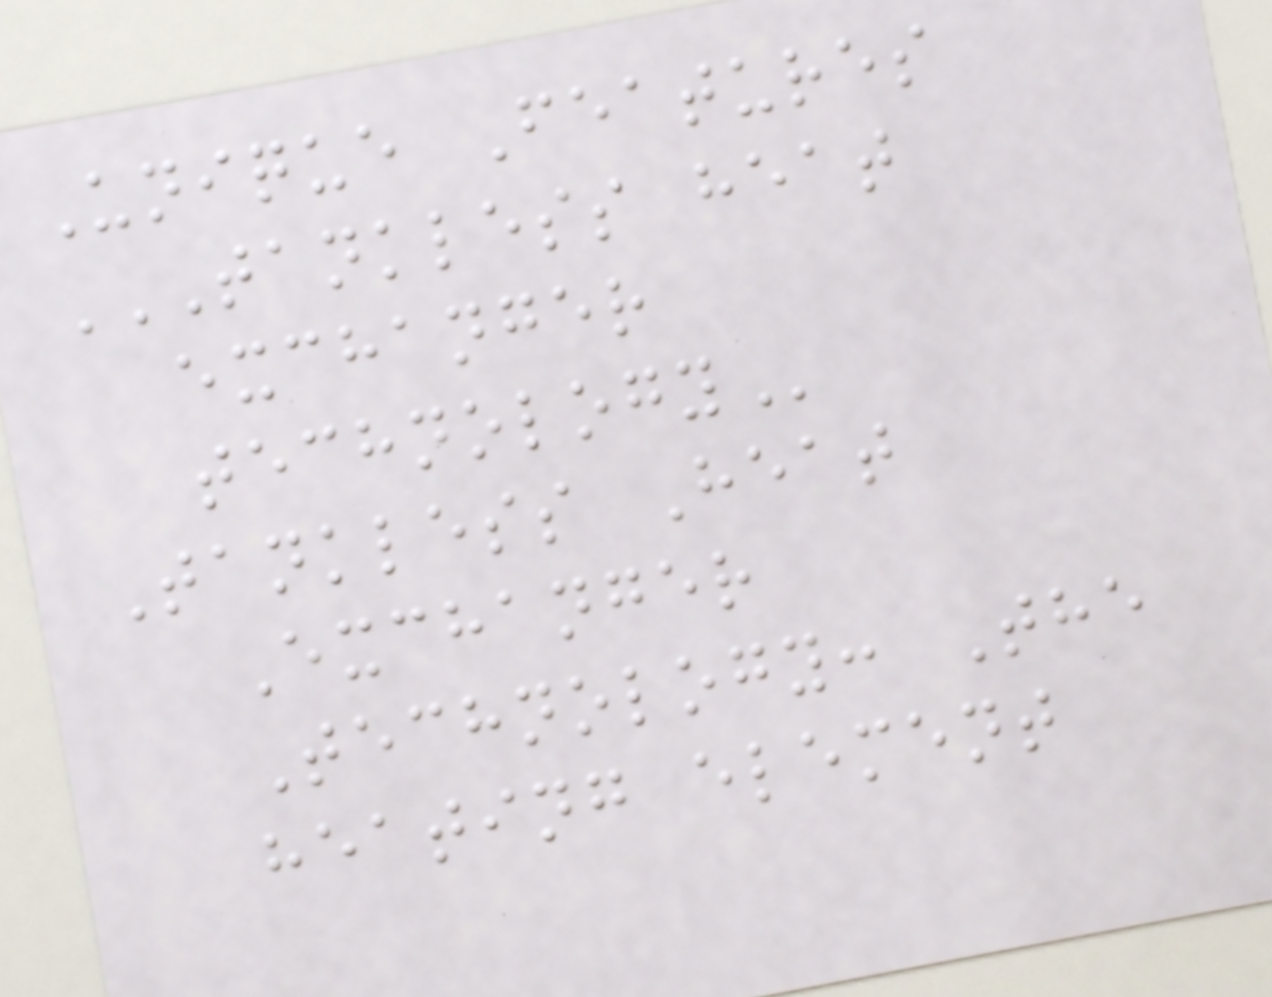Unique Features
TANKLESS HEAT
EXCHANGER
TECHNOLOGY
Tankless Heat
Exchanger
Technology: The
heating element
